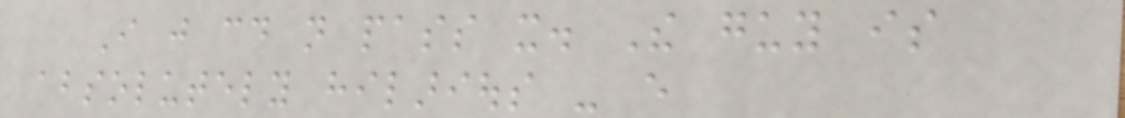I just could not pass it. The guy is
absolutely hilarious - every
